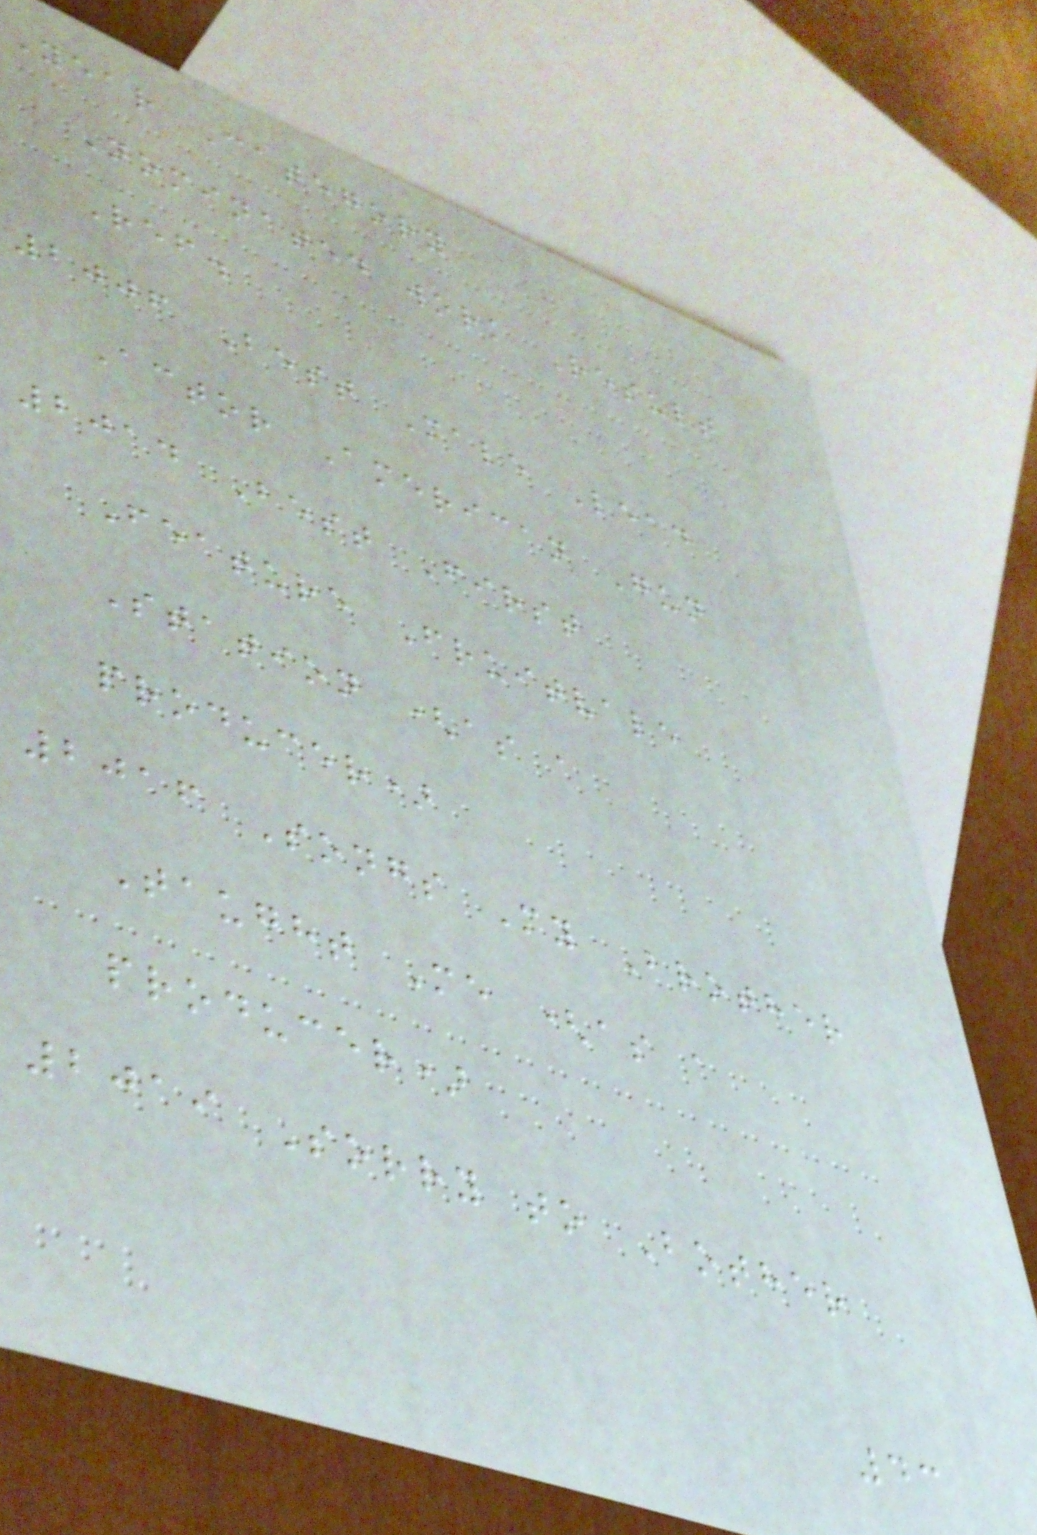Year Category
Nominated work Result
Ref.
2006 Best Male Lead
Actor American Gun
2014 Best First
Feature Fruitvale
Station (as a
producer)
2016 Songs My Brother
Taught Me (as a
producer)
2019 Sorry to Bother
43
